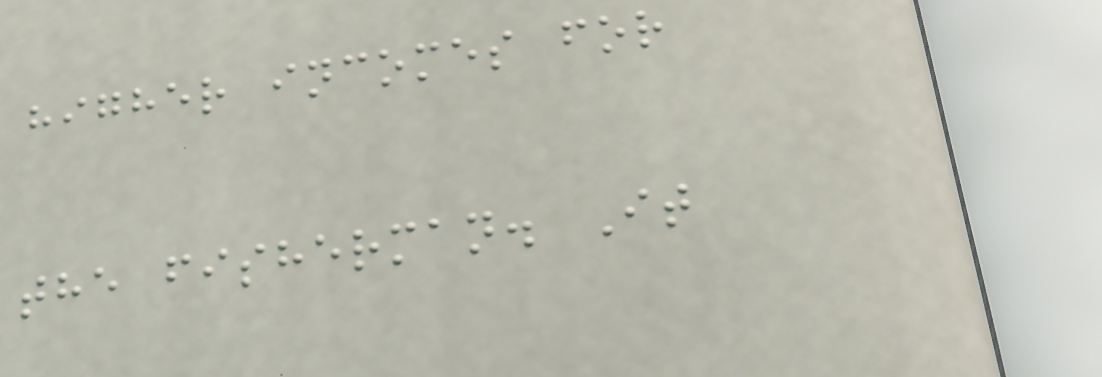higher incomes for
the fisherman. It
